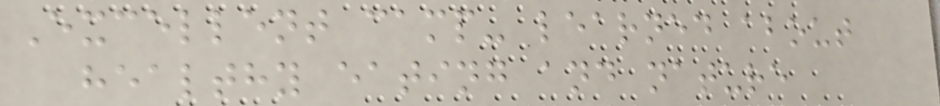Excellent camp- learned about
healthy eating and nature
